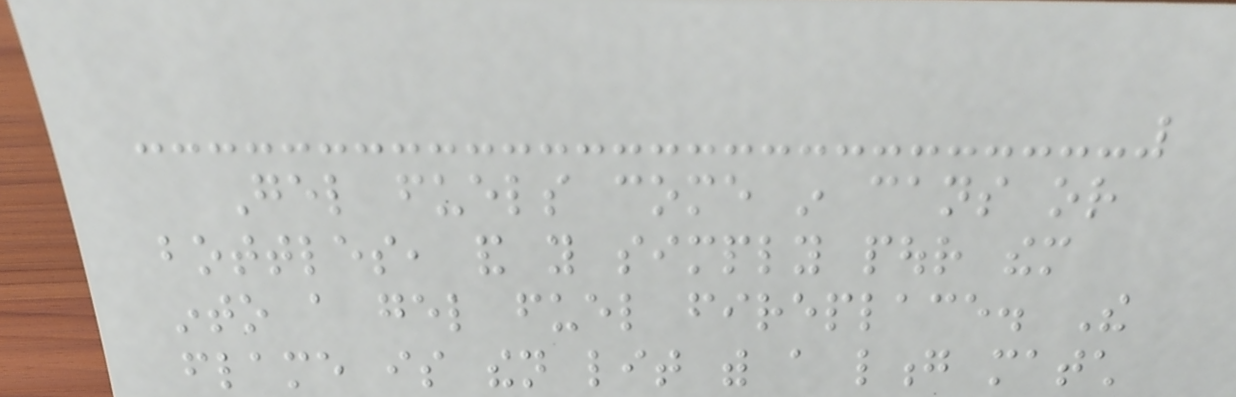Gel fuels come in cans or
bottles, and you simply pour them
into a gel fuel fireplace. The
flame is then lit with a long match
